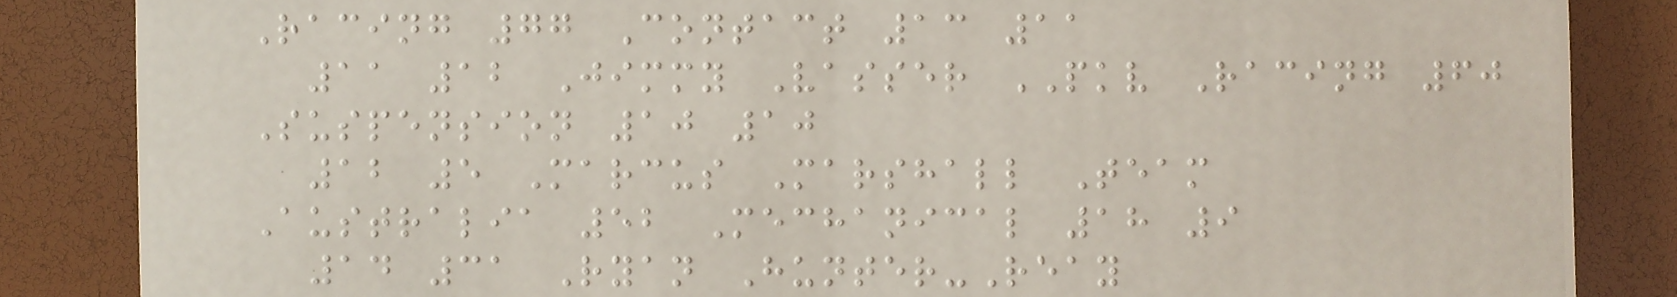Racing 77 Contact 13 11
11 12 Jimmy Vasser PKV Racing 60
Suspension 10 10
12 5 Marcus Marshall Team
Australia 52 Mechanical 18 9
14 31 Ryan Hunter-Reay
